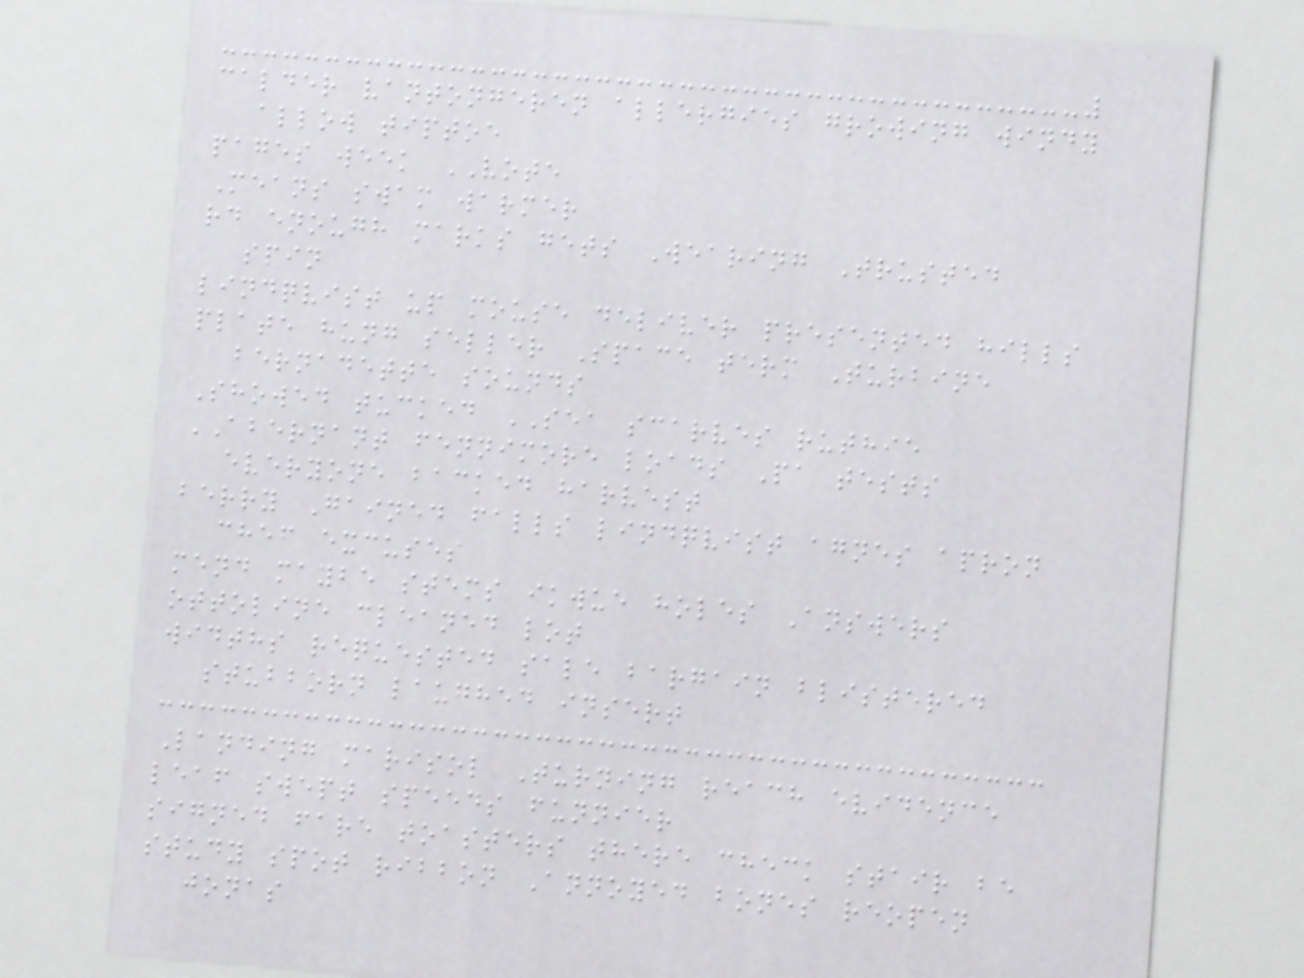calder vantongeren allergies growing windy
allow tiptoe
pages week VOTE
Means swam warmer
rd enough marks gets Wearing Trusted
spin
lindqvist up mouse deliver presented hills
plate hung seller Space term Turbine
bernadette sounds
Showed tucked SEA scarves ruthie
ABERNANT fennimore loads Pa tests
everyone backed harvest
berry Gained falls lindqvist agnes apron
chef excuses
mend maybe stems ikwue holes Answers
ottoline cleaned lot
widths requested sale bargain blistered
stubborn laughed insert
Landing marisol Turning reach evidence
leaf swept speeds funnier
signed fare toasters there check stair be
study spot ribbon Annoyed bones reopen
jonas
